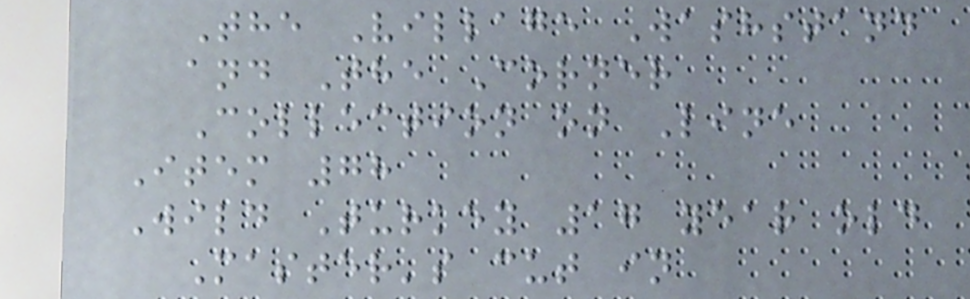The Village Washstand
and The Corner
Collection on Line
Item 78
Wild Turkey 17 year old
Master's cut in
